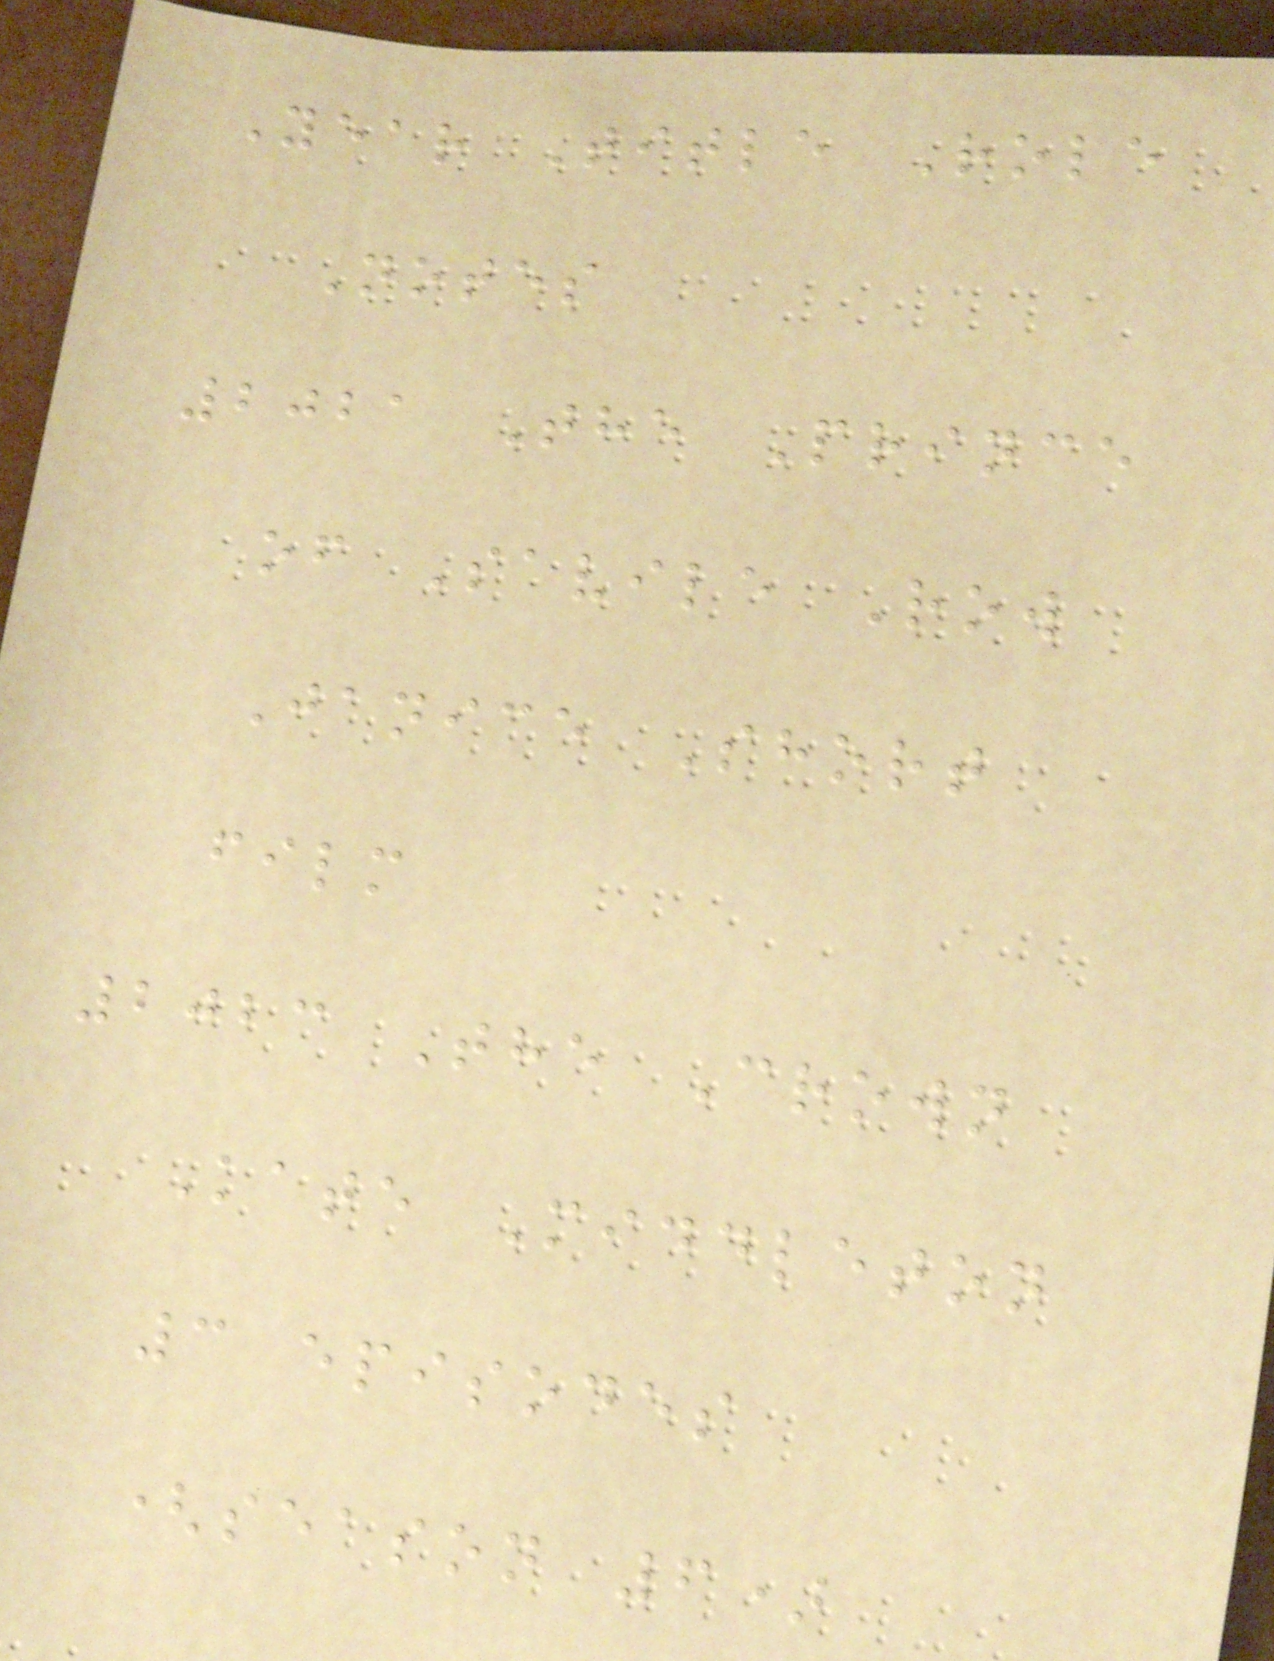Year Title Role
Notes
2021 The Prince
of Savile Row
Janice Short
film
2023 The Crown
Kate Middleton
3 episodes
(season 6)
